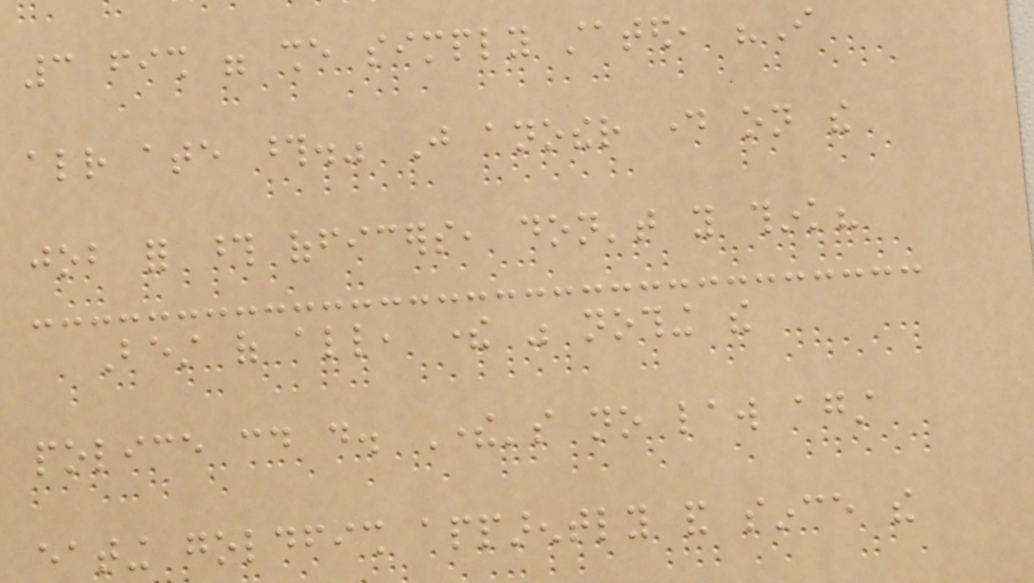3 fish were she simply stated, "I
already ate those." Just another day on the
job for those officers, don't you think?
Best of all, there was nothing the
police could do. There's no law against
eating goldfish apparently and since the
